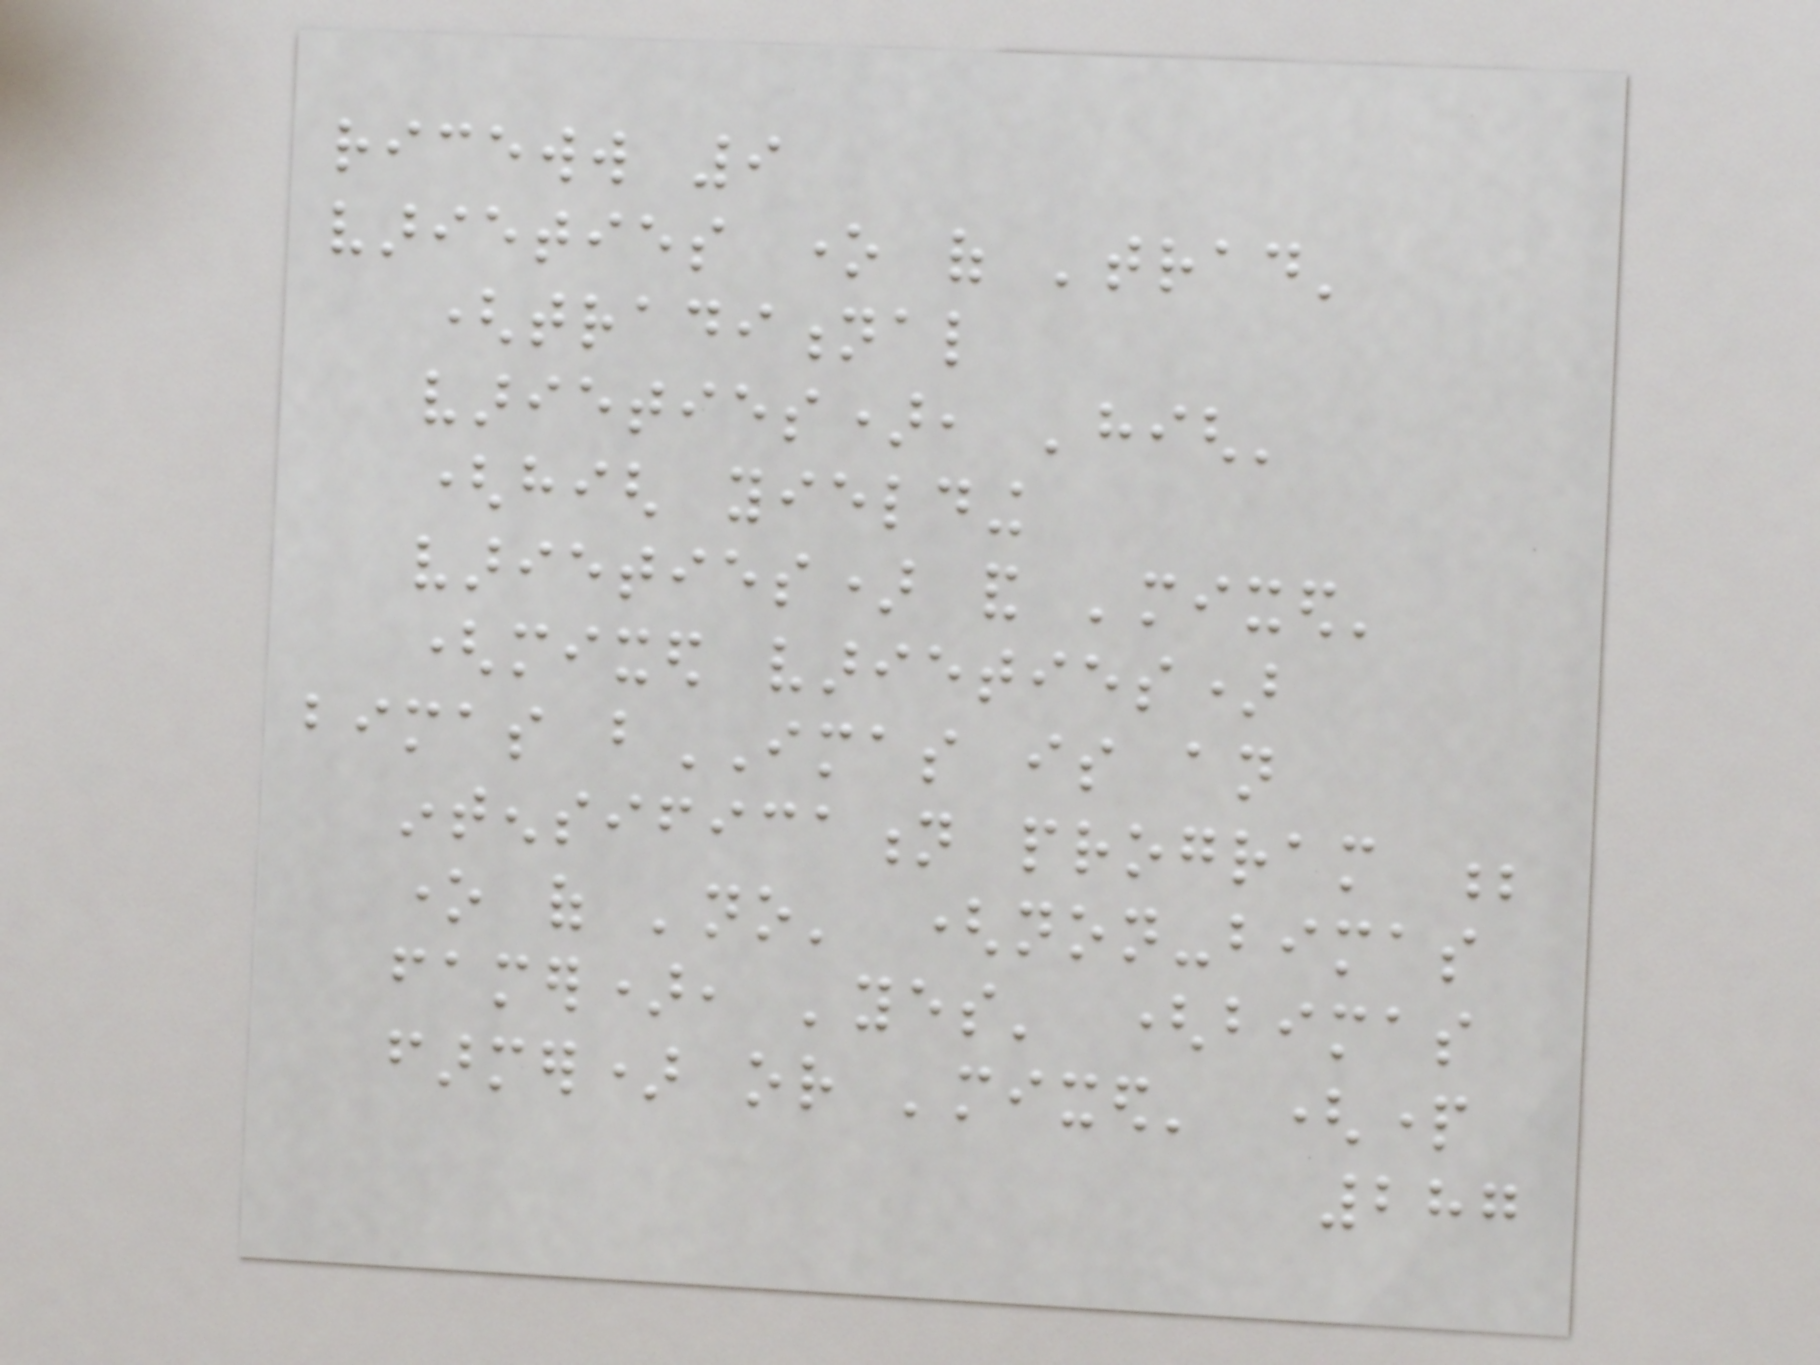riceww 9
varieties one of 'trad'
(traditional
varieties), 'high'
(high yielding
varieties) and 'mixed'
(mixed varieties)
bimas bIMAS is an
intensification program ;
one of 'no' (non-bimas
famer), 'yes' (bimas
farmer) or 'mixed' (part
287
